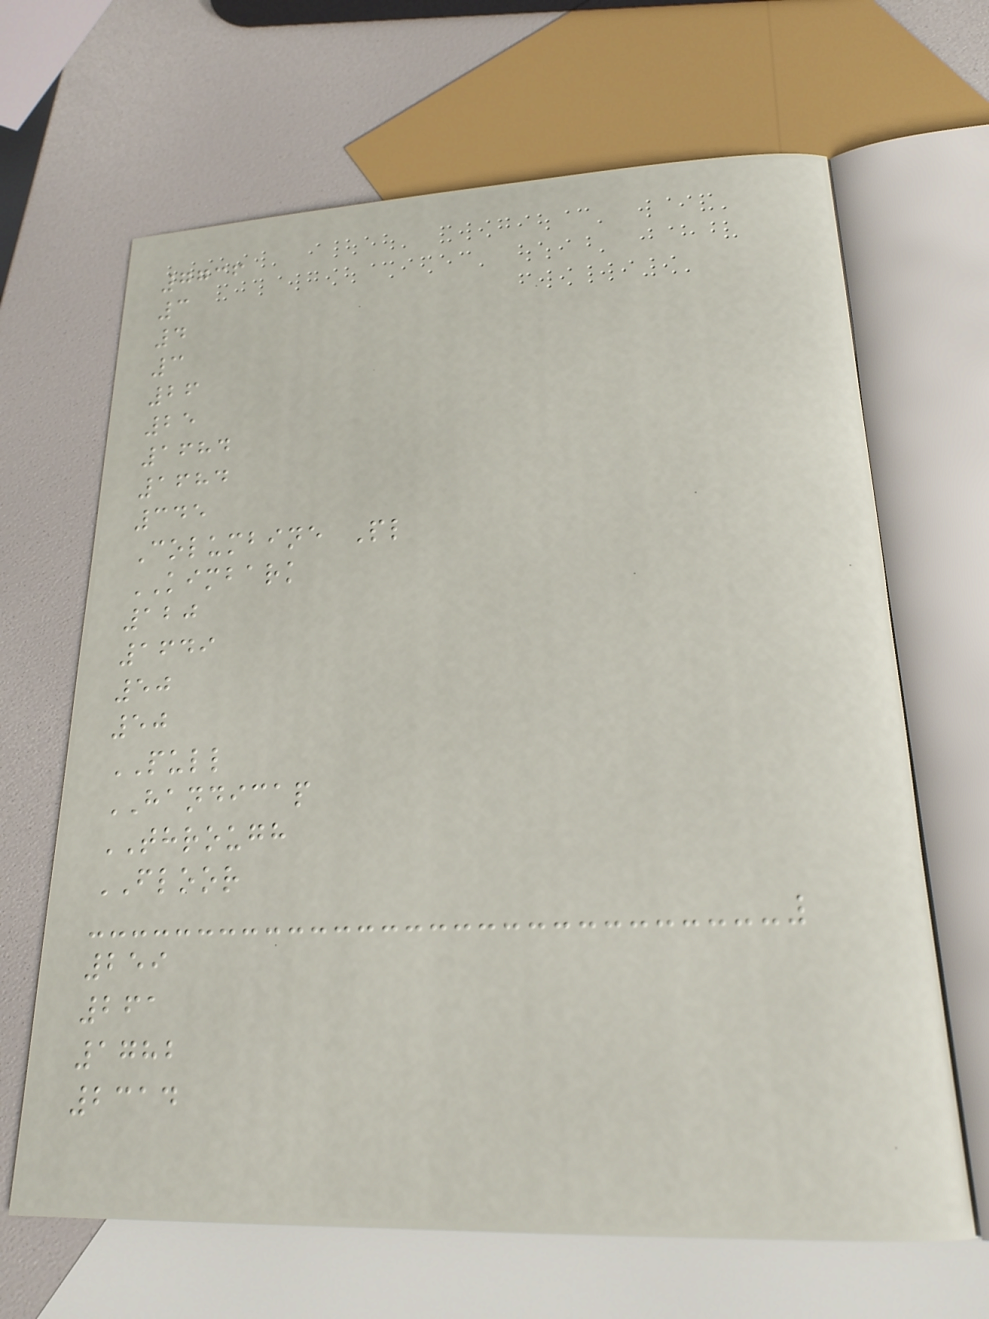7736
3
4
3
26
25
1684
1684
345
Columbine Pl
KIMBARK
120
1649
50
50
PULL
HANDICAP
THROUGH
FLOOR
259
261
1782
2314
